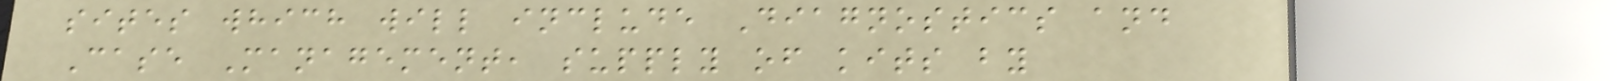sites which will include Diagnostics and
Case Management, supply of kits by
